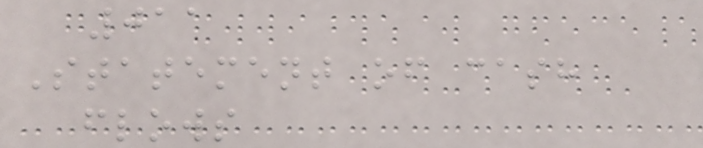011
Statement of cash
flows
